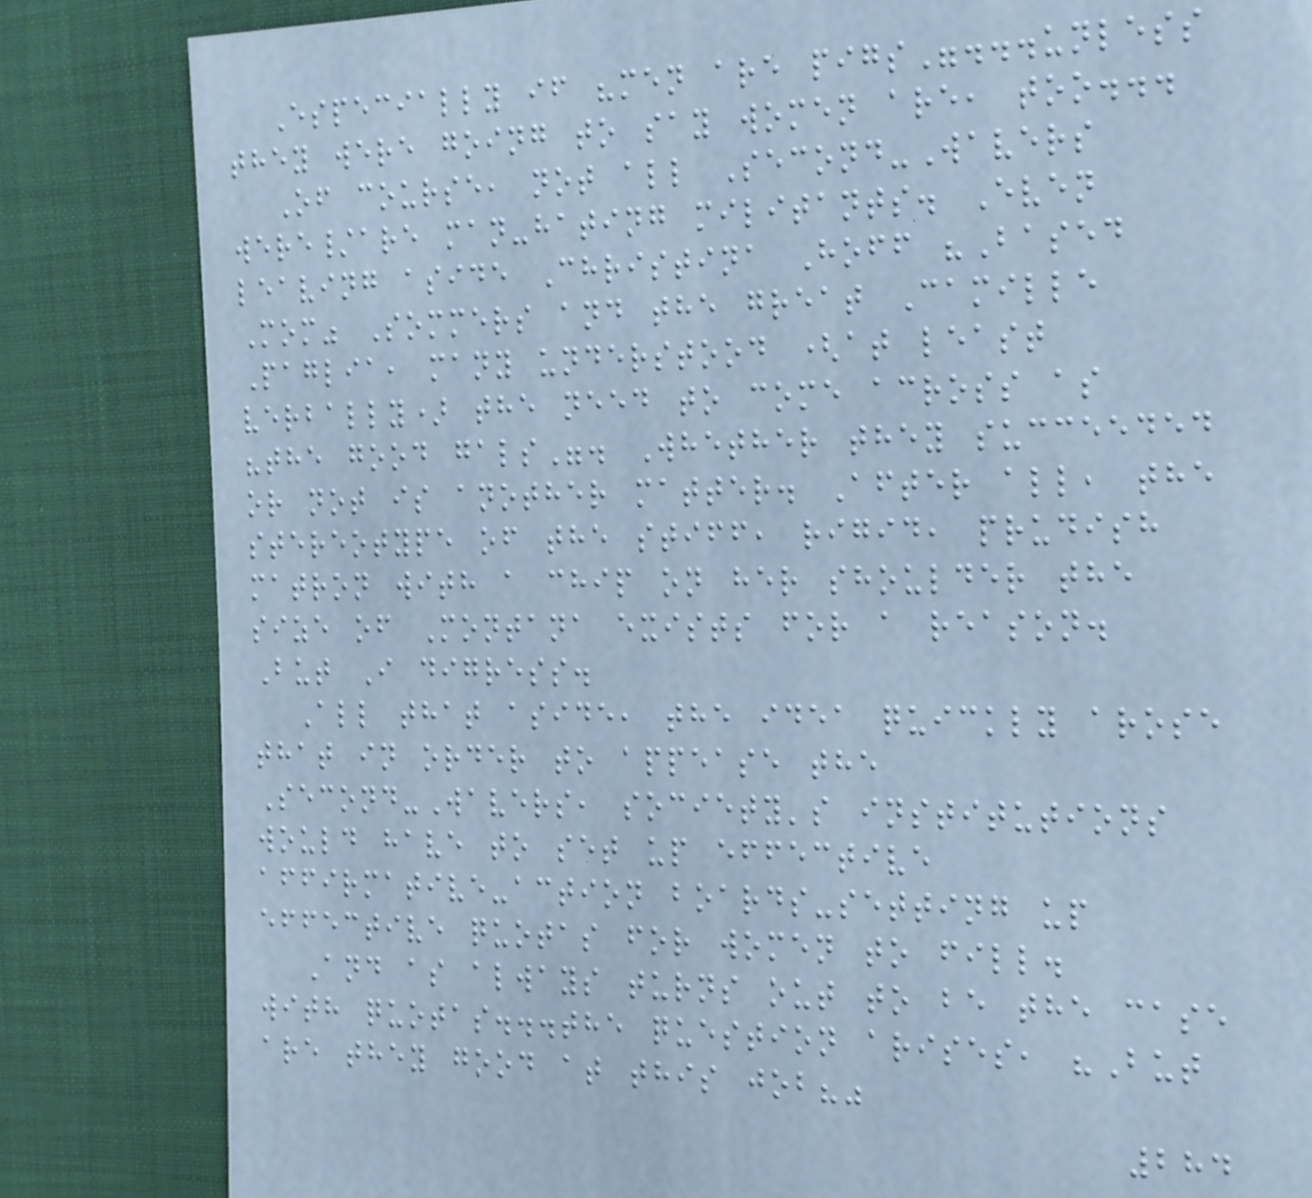Especially if "men are pigs"...unless
they were going to say women are, too...
Of course, not all Second-Wavers
were/are man-hating militants. Even
leaving aside Christina Hoff "Based
Mom" Sommers and the great Camille
Paglia, many understood (at least
verbally) the need to come across as
"the good gals". Whether they succeeded
or not is another matter. After all, the
stereotype of the stiff, rigid, prudish
matron with a chip on her shoulder the
size of Montana exists for a reason.
But I digress.
All that aside, the idea quickly arose
that in order to appease the
Second-Wavers, society's institutions
would have to set up effective
affirmative-action boards-setting up
effective quotas for women to fill.
And as always turns out to be the case
with quotas...the question arises, "But
are they good at this job?"
284
